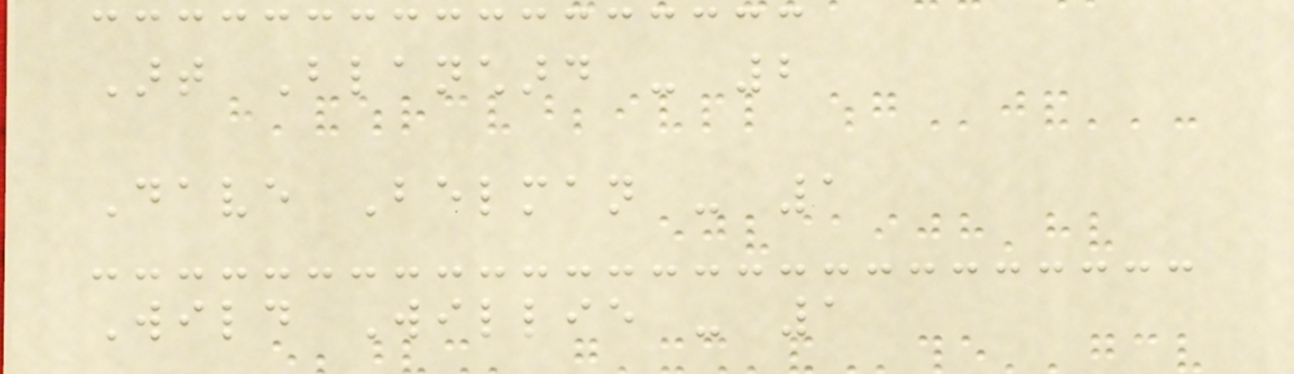Art Blanchard - 2
Dave Belman - 1
Wild Willie - 1
